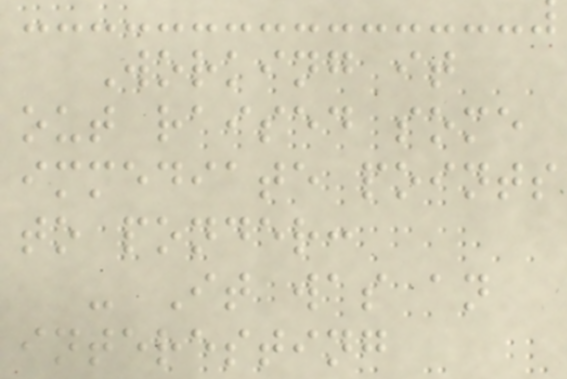Working it
out raised some
immediate points
to ponder:
- It was an
interesting
